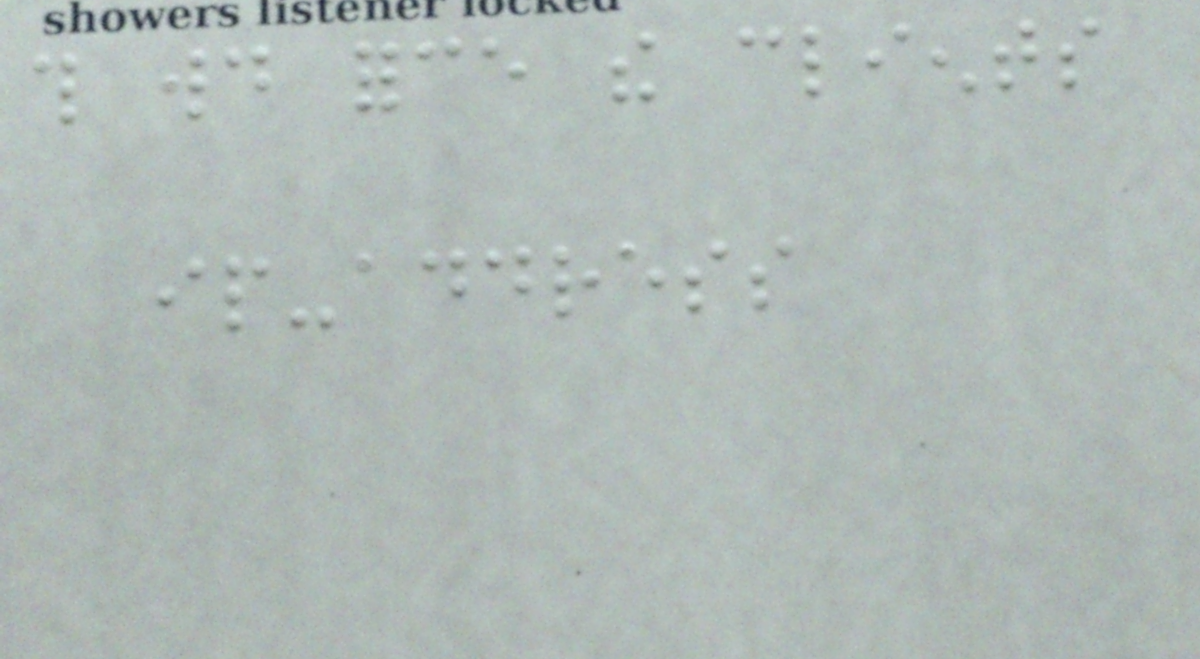this would force the clients
ip-address
